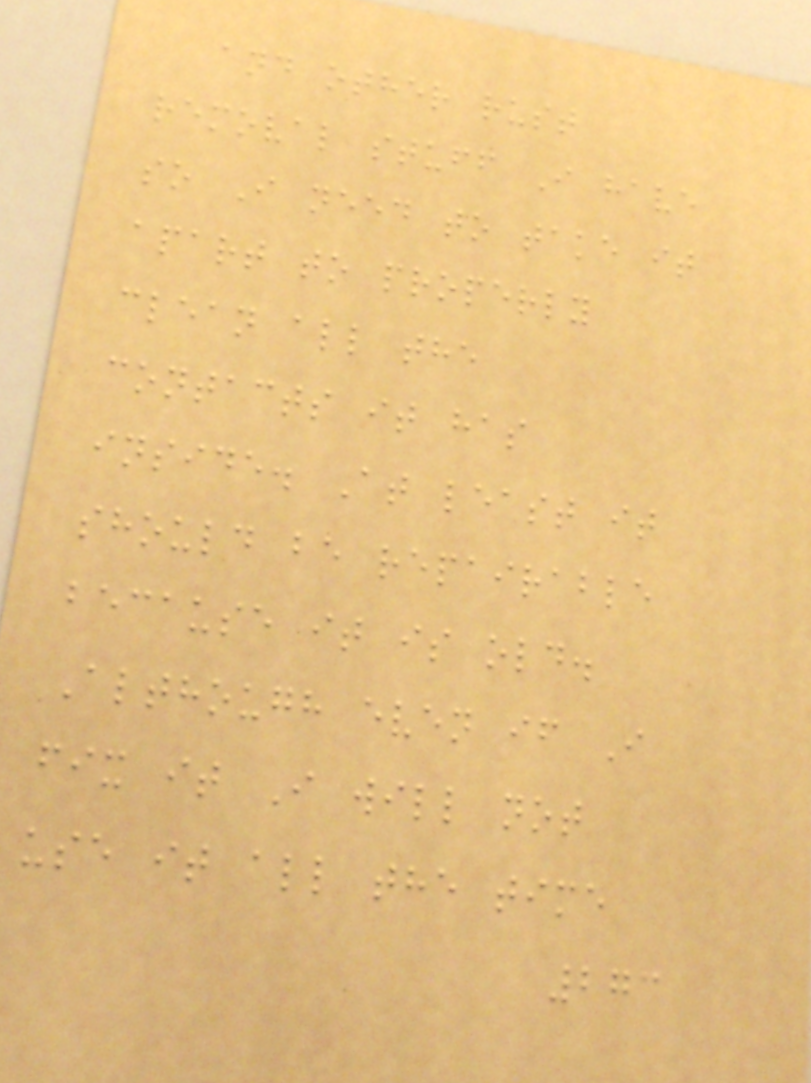and other rust
removal stuff I have
so I need to take it
apart to properly
clean all the
contacts it has
inside. At least it
should be repairable
because it is old.
Although even if I
fix it I will not
use it all the time
273
